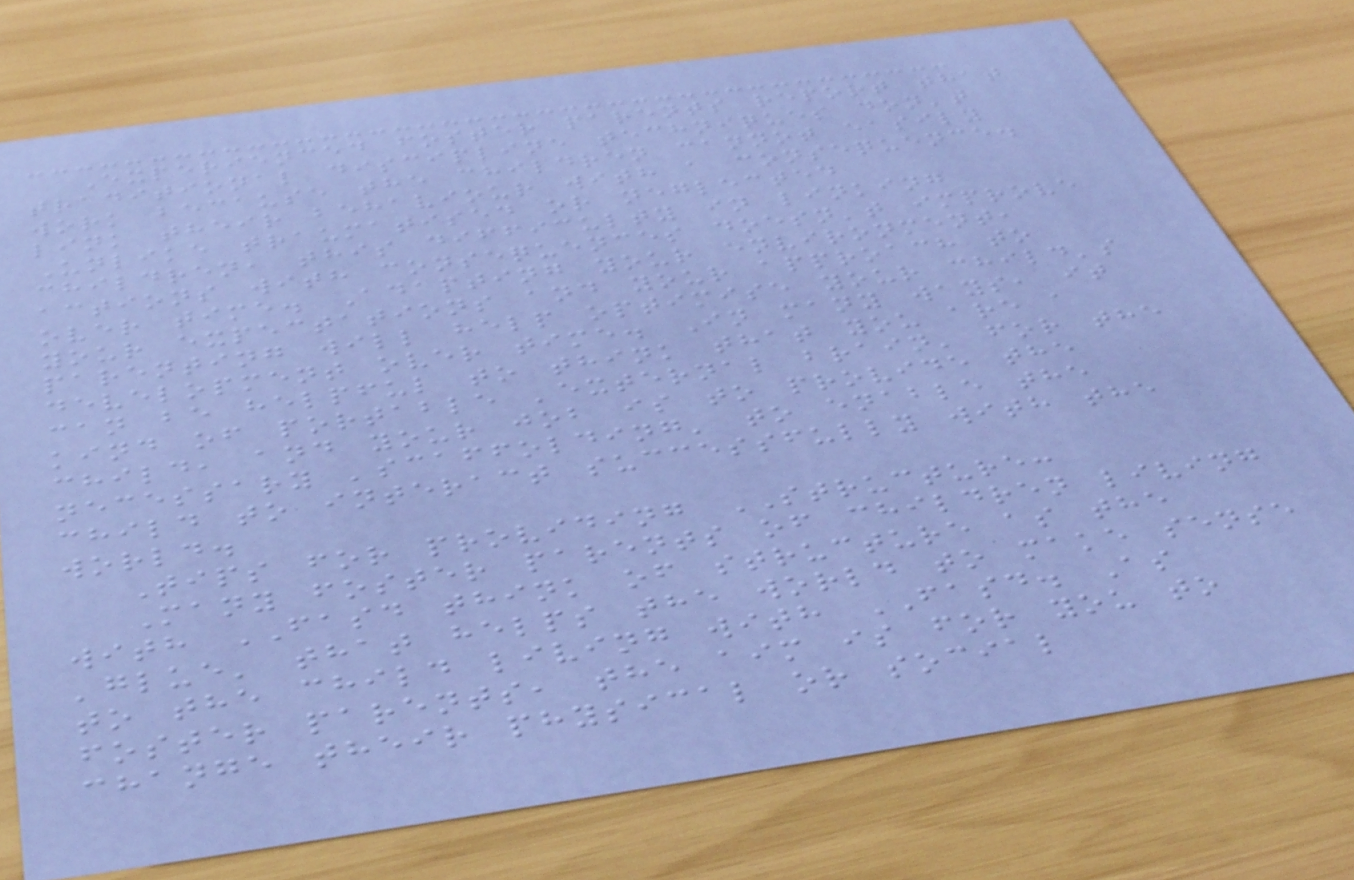Experienced foster parents report that
traditional discipline techniques don't
work because the children cannot easily
link their behaviour with a consequence.
Unlike traumatised or neglected
children, this difficulty in linking
actions with consequences doesn't improve
over time. Adapting your environment,
your expectations and your approach to
parenting will help optimise your child's
development over time. In many ways, it
can be helpful to think that you are a
kind of portable 'external brain' for the
child, and your job is to provide the
necessary 'scaffolding' to enable the
child to interact successfully with the
world.
Tips for providing STRUCTURE:
Many foster parents of children living
with FASD think of structure as the
'glue' that helps the world to make sense
to the child living with FASD. As
foster parents, the aim is for you to
change their physical or social
